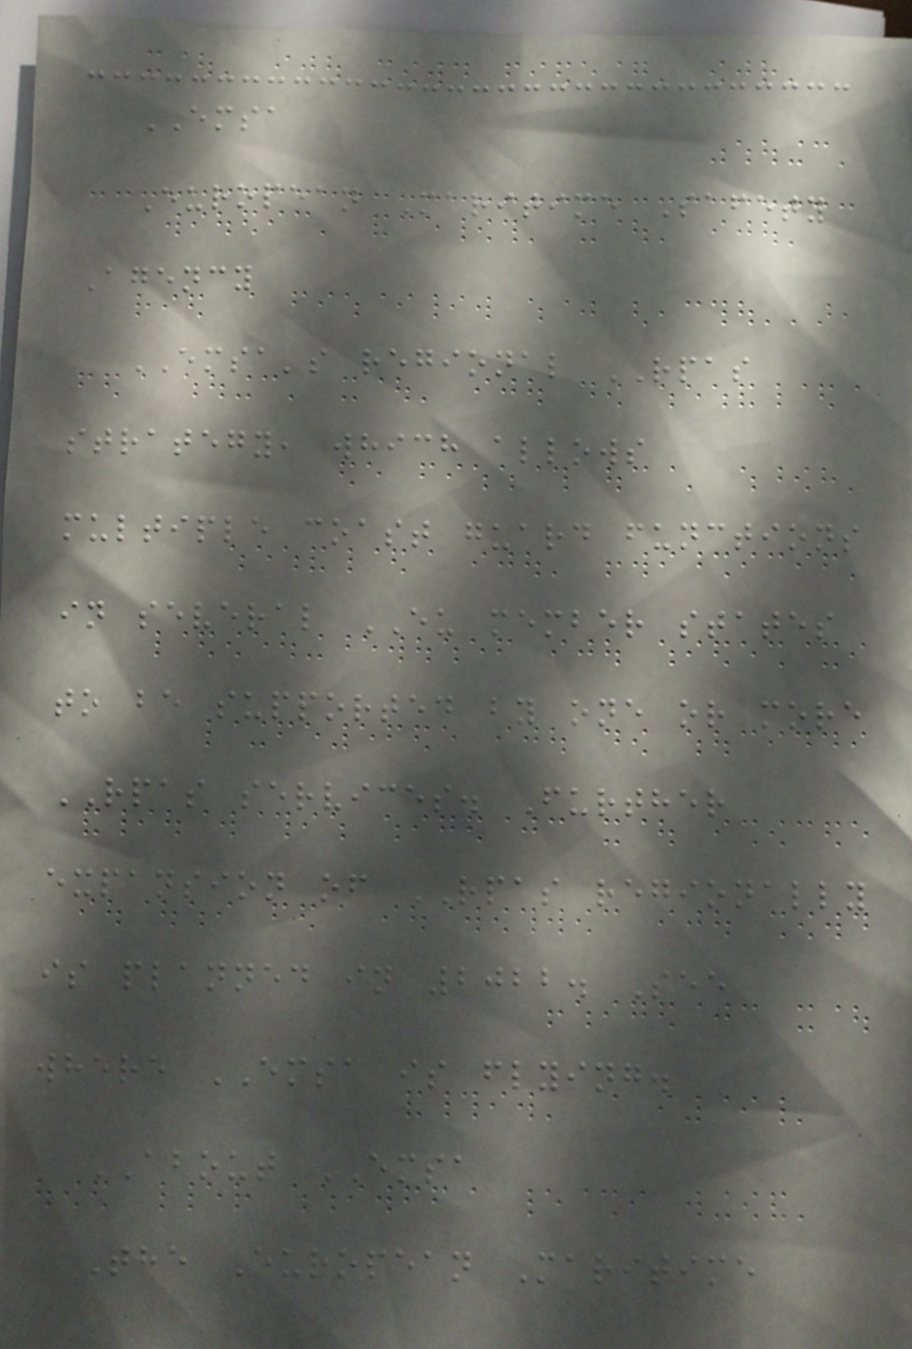EMSA
European Maritime Safety
Agency
EMSA's regional RPAS
strategy, which allows
multiple coast guard functions
in several EU member states
to be supported by one or more
RPAS services. Further
expansion of RPAS regionally
is planned in 2022. See
where EMSA is flying.
ABOUT EMSA
The European Maritime
